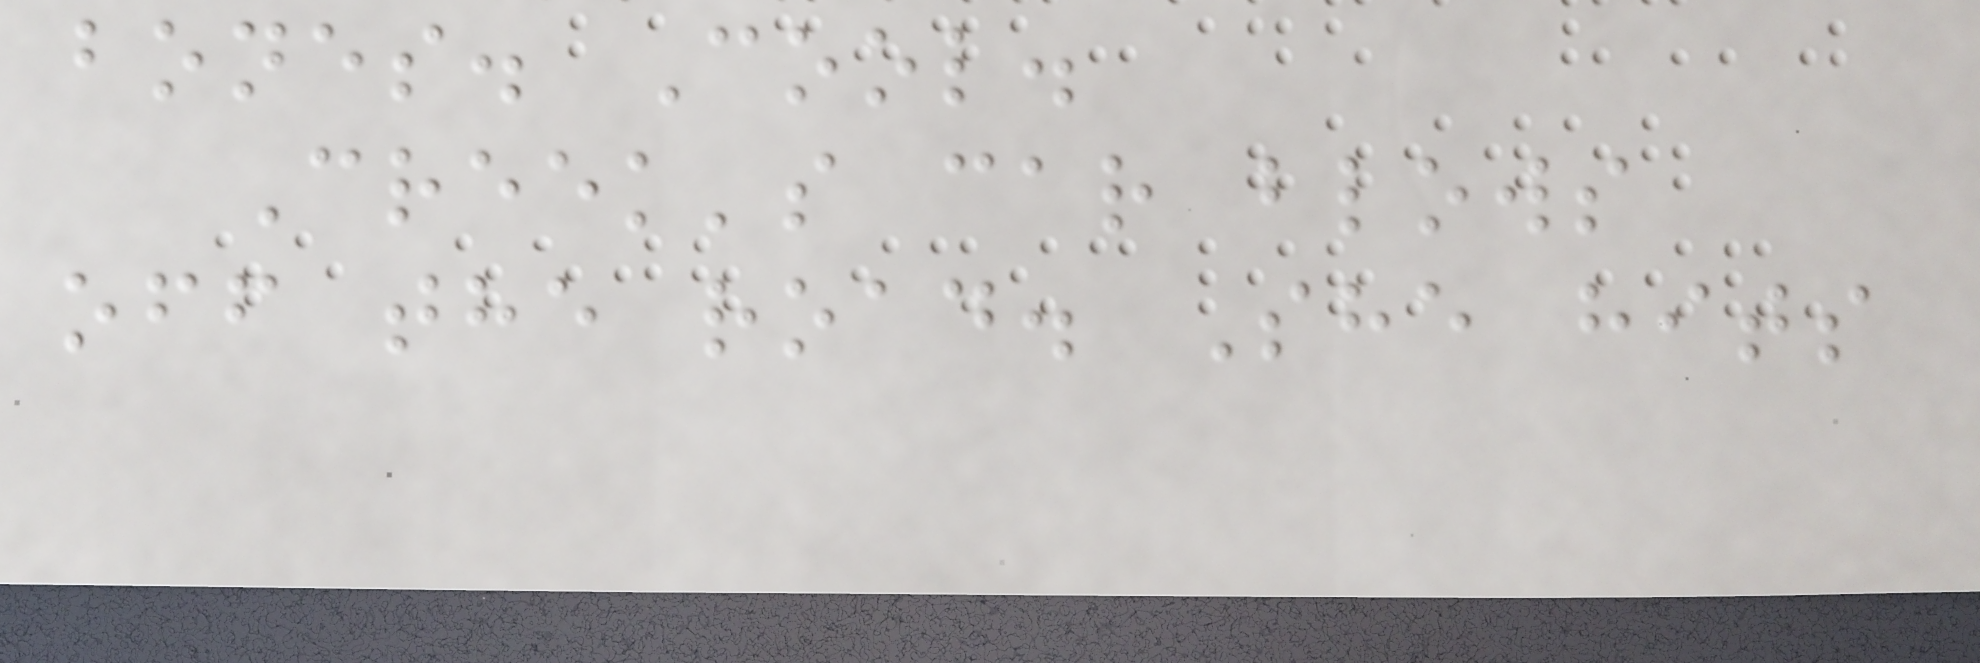bones. Cool.
Creek's car blows
off the road. She hits
